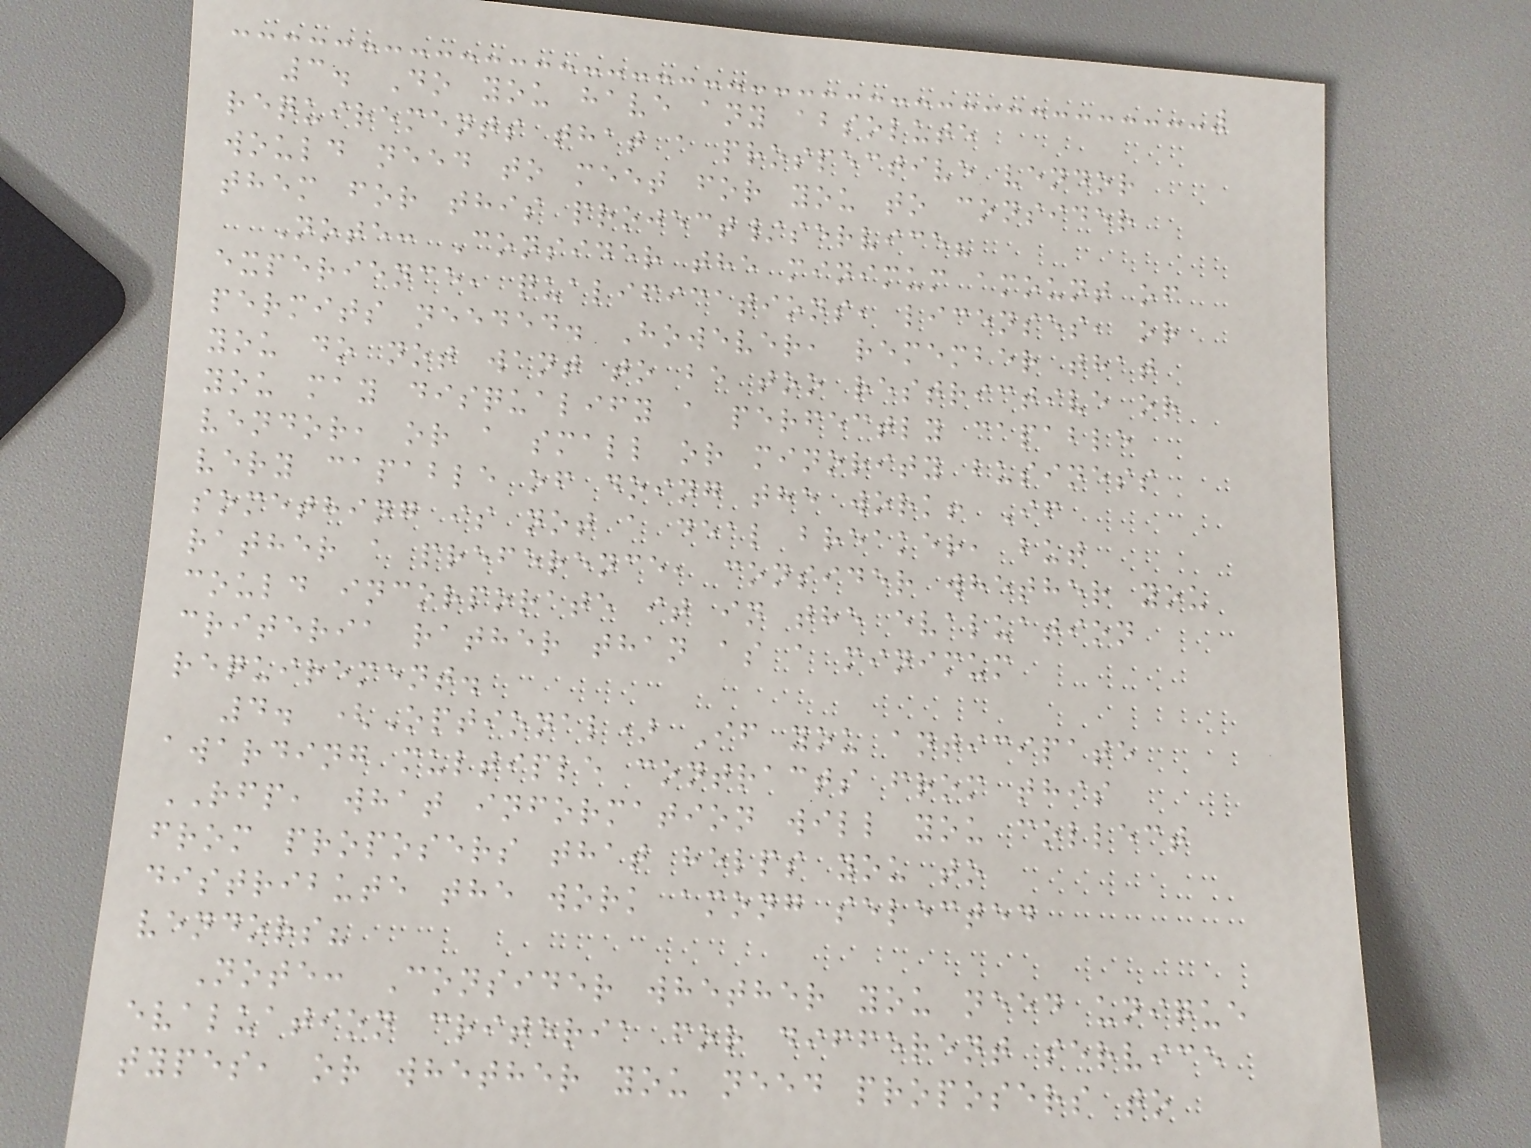3. Do you have any absolute
requirements that a prospective vendor
would need to meet for you to consider
them for this project/service?
Note: Consider the minimum amount of
experience, qualifications, licenses, or
permits needed. However, remember that
you do not want to be too restrictive or
you may disqualify a perfectly capable
vendor, or a small or minority business
very capable of doing the work! If
something is not a deal breaker, but
rather a preference, consider whether you
could incorporate it in the evaluation
criteria rather than as a minimum
requirement.
4. (Optional) If you anticipate
awarding multiple contracts from this
RFP, what information will you collect
from proposers that helps you to
distribute the work among selected
vendors?
Note: Consider whether you need unique
evaluation criteria for different service
types, or whether you need proposers to
